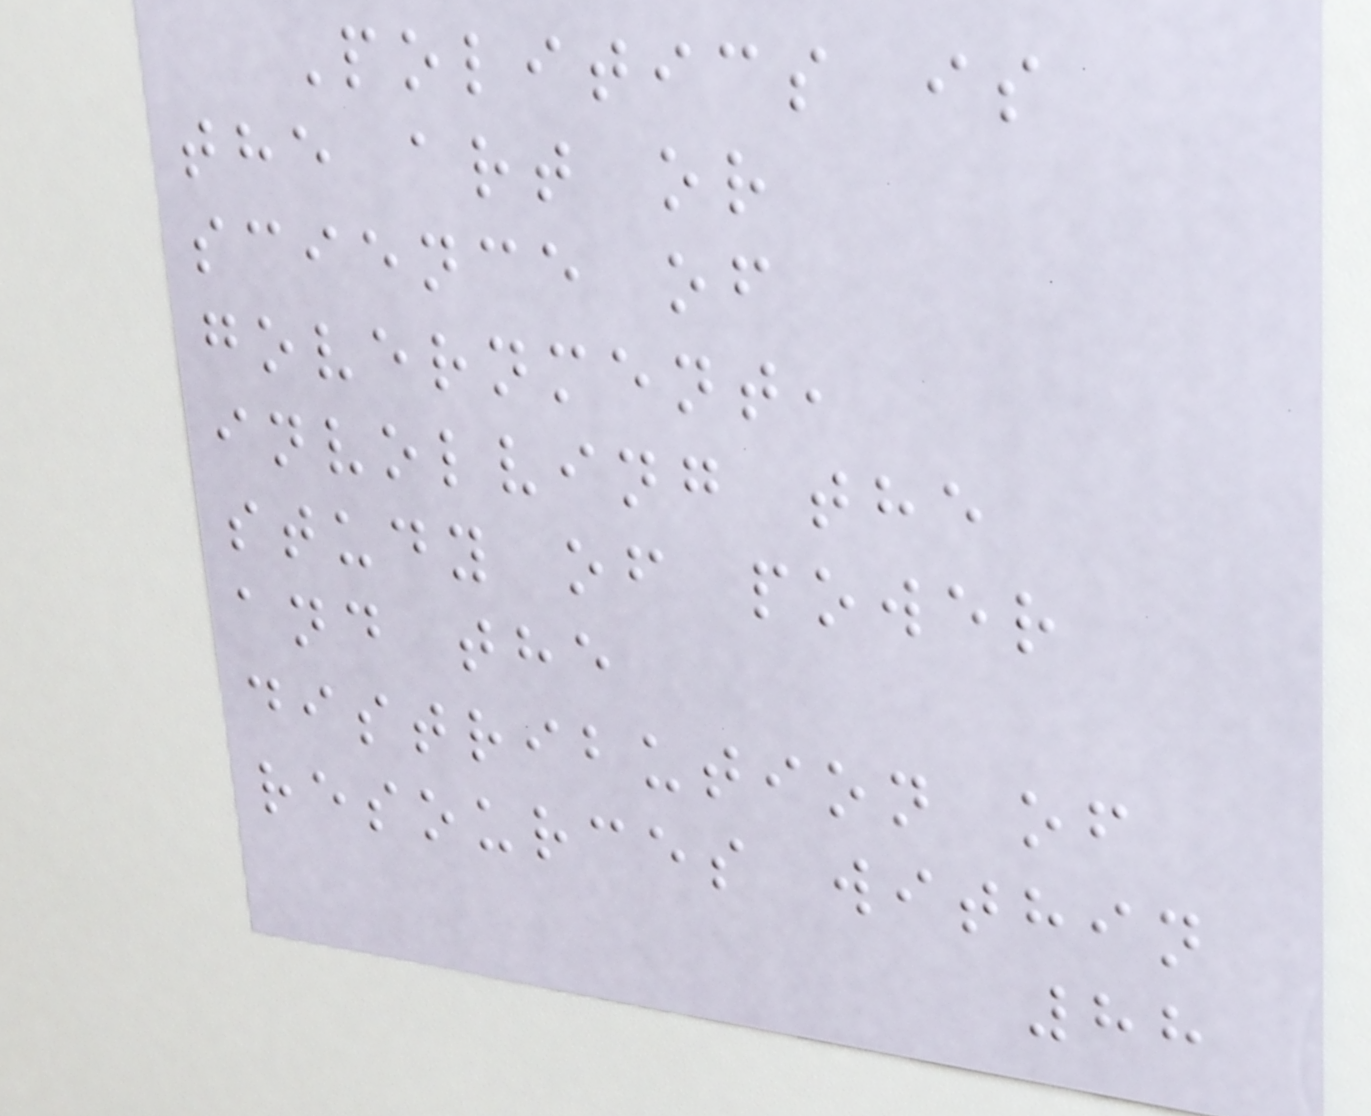Politics is
the art or
science of
government,
involving the
study of power
and the
distribution of
resources within
88
